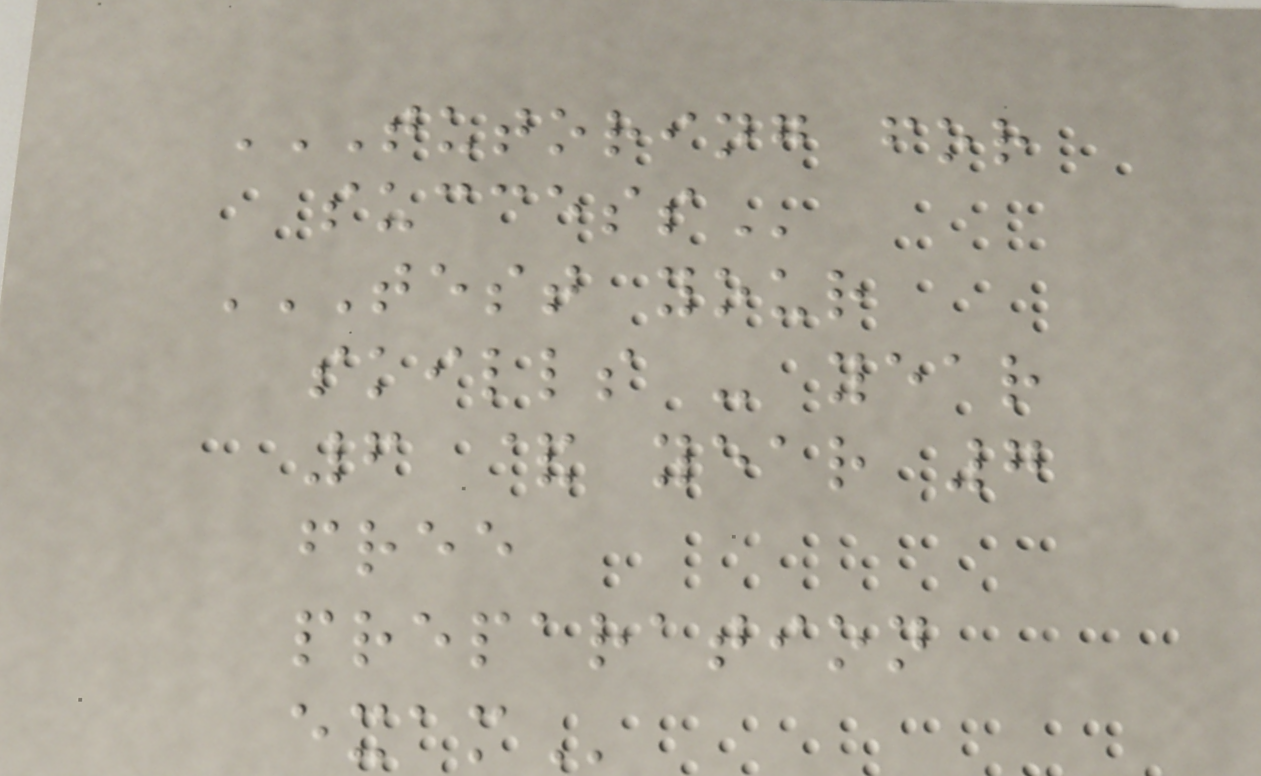TUTORING FOR
SUCCESS
TEST YOUR
SKILLS - YEAR
6 & YEAR 7
FREE
PREPARATION
EXAM
